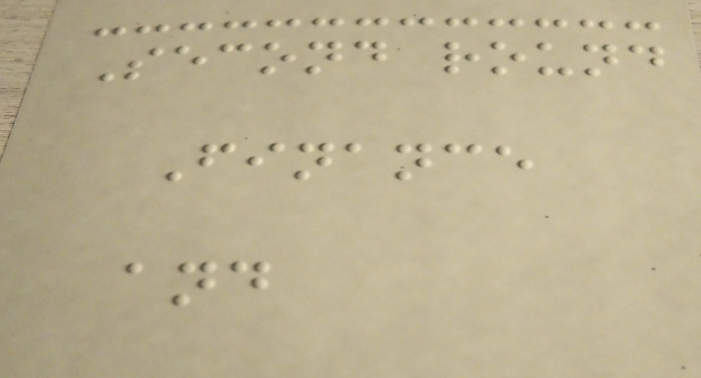Second round
Finance
and
